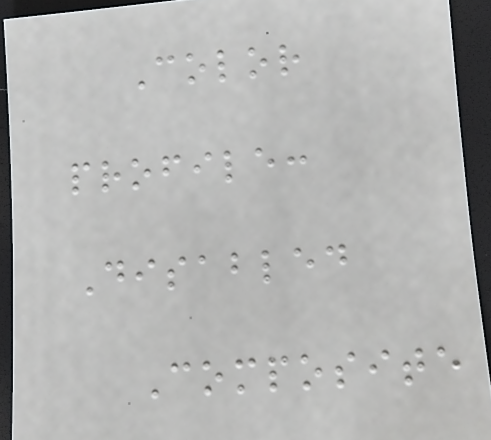Color
profile:
Disabled
Composite
